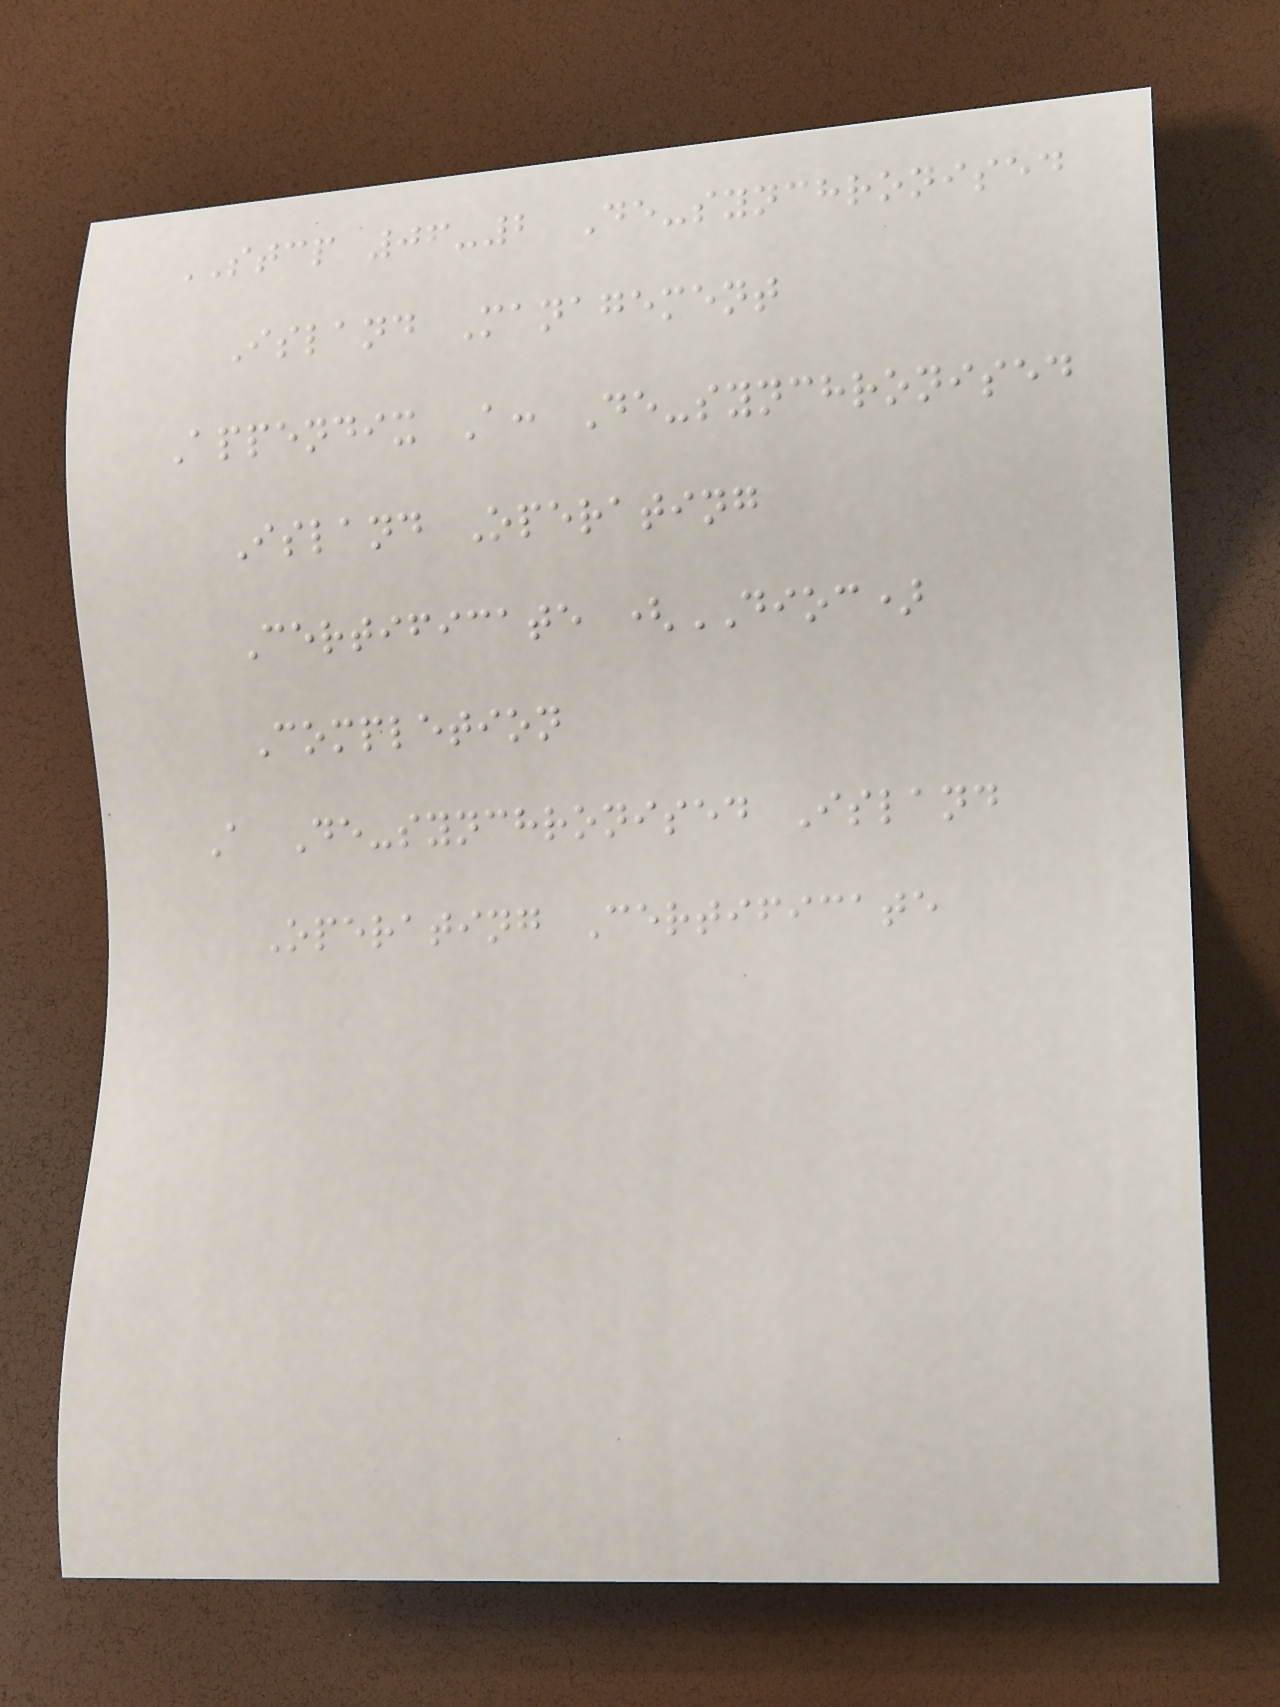STCP 06-2 De-synchronised
Island Management
Appendix A: De-synchronised
Island Operating
Certificate (DIOC)
Completion
A De-synchronised Island
Operating Certificate
